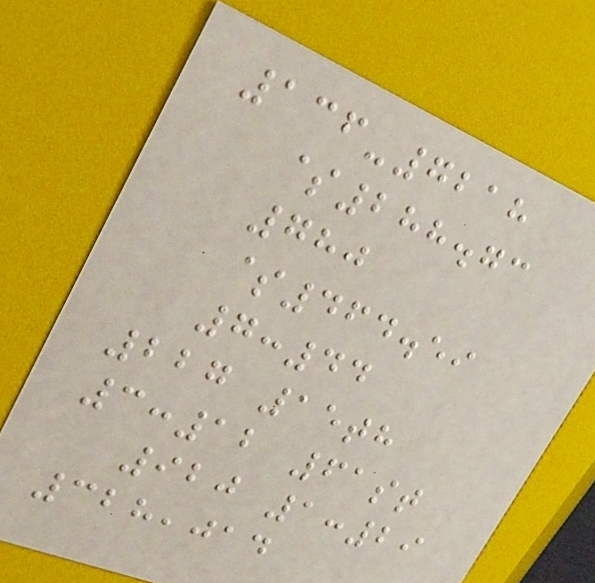136-7218
$288.73
780
$464.59
7:44
227 15th
3:12 61st
920 1:29
328,014
